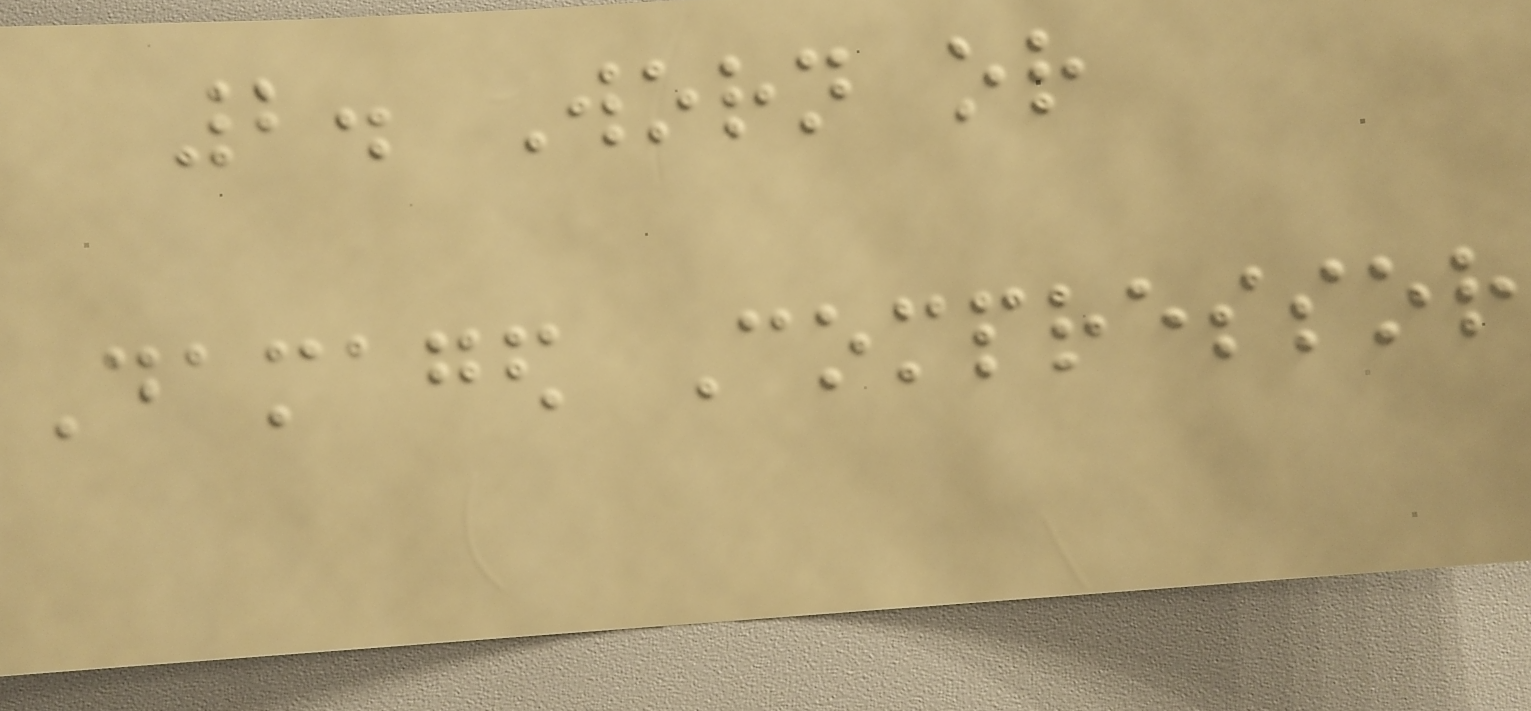2. Worn or
Damaged Compressor
